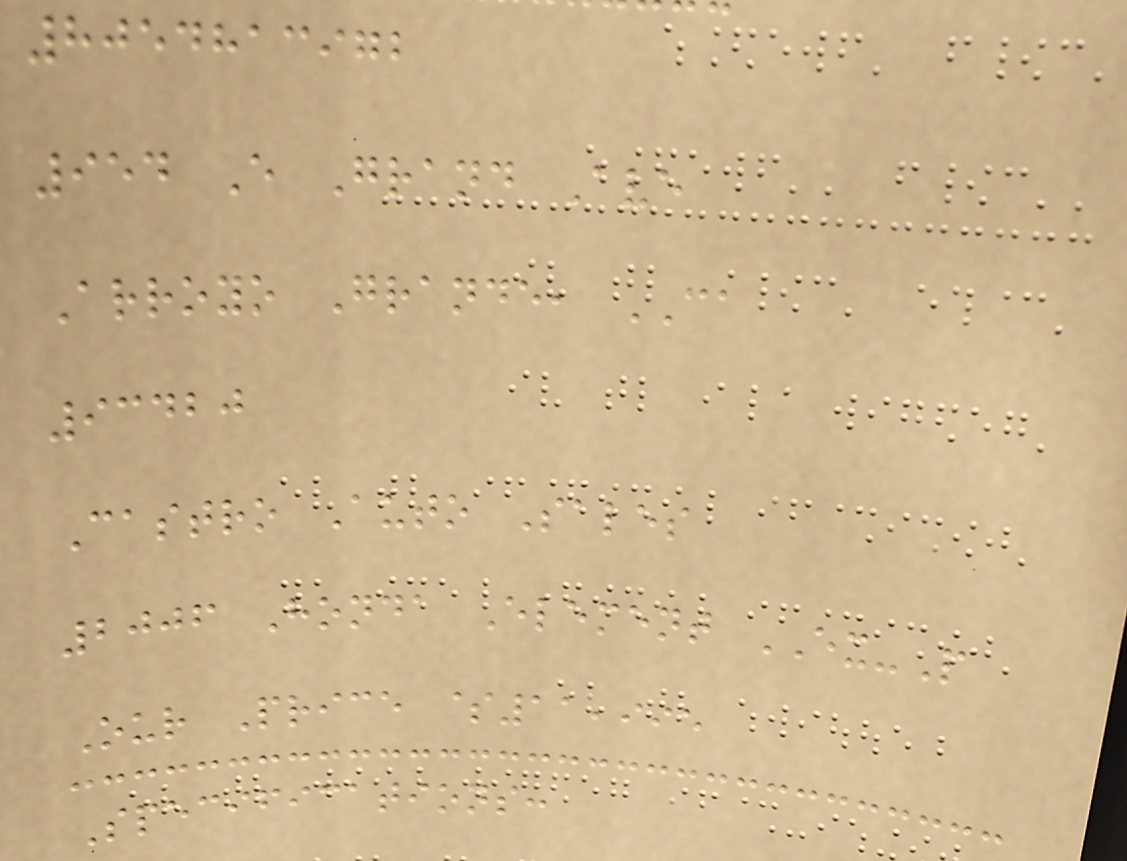8054813972
954 E Grand Ave
Arroyo Grande, CA
93420
Castro Auto Sales
2006 Honda Element EX-P
Our Price $11,995
Specifications:
